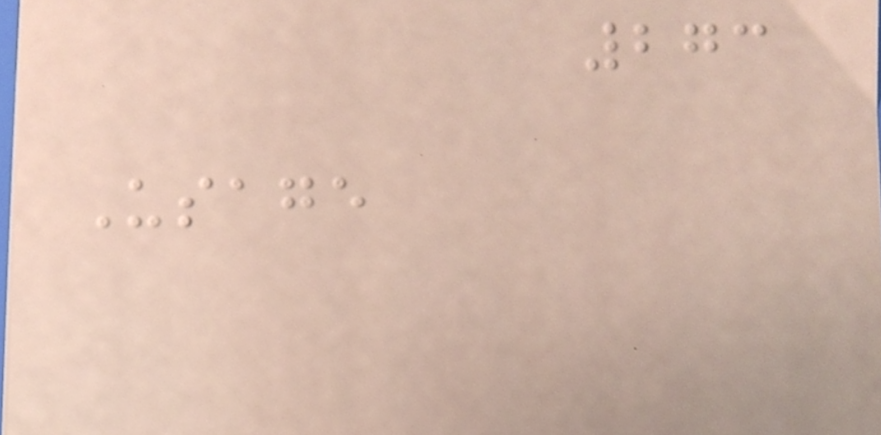273
Usage
